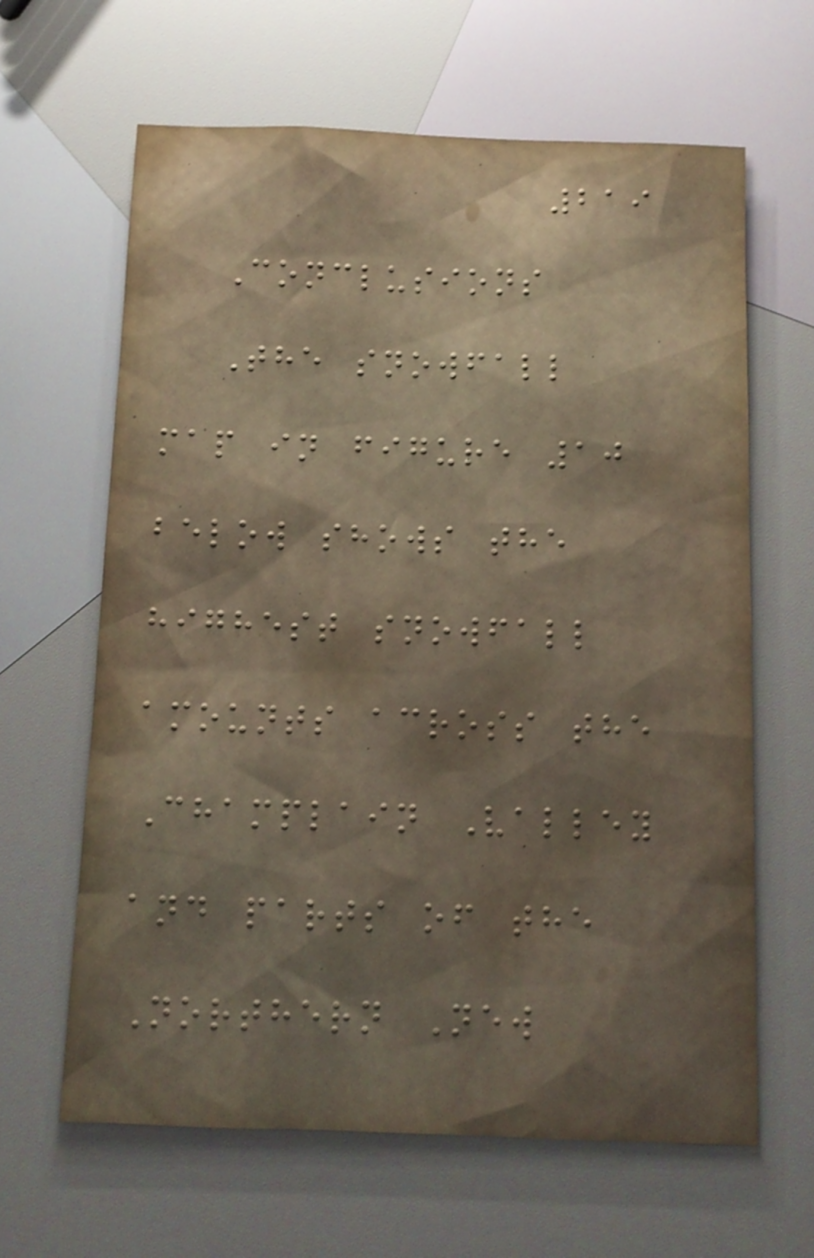219
Conclusions
The snowfall
map in figure 10
below shows the
highest snowfall
amounts across the
Champlain Valley
and parts of the
Northern New
